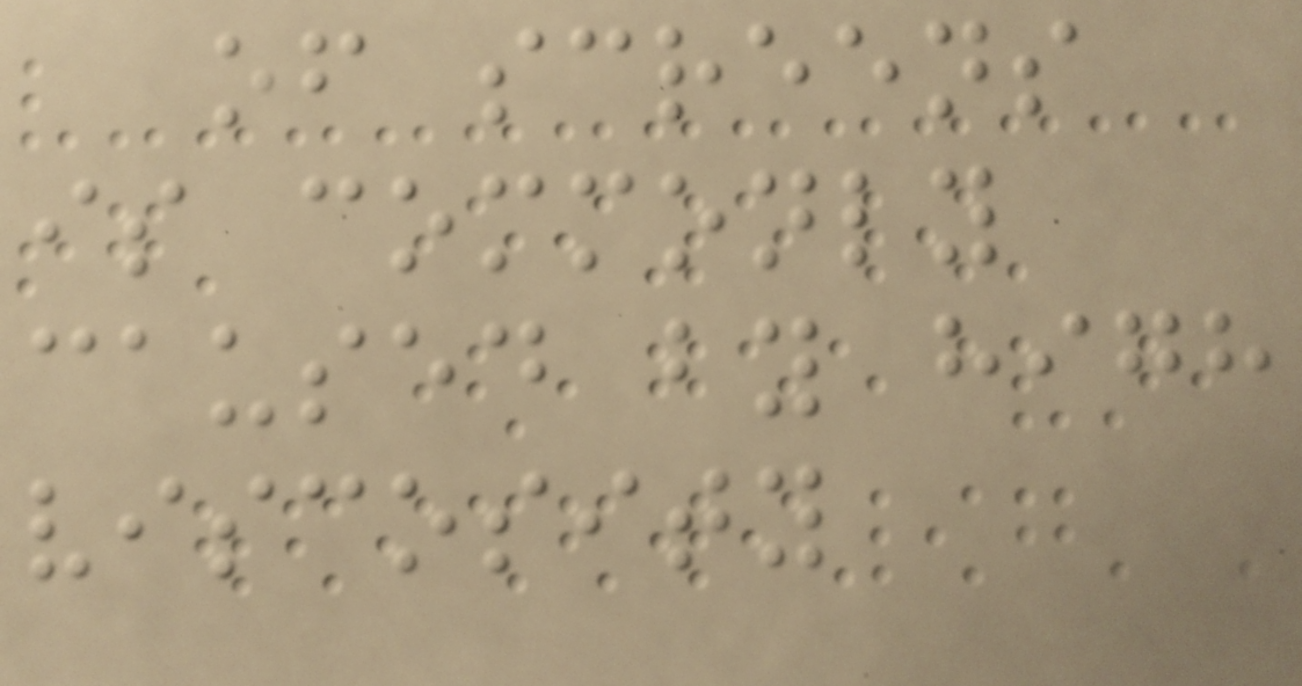of screens
is commonly
caused by high
viscosity
